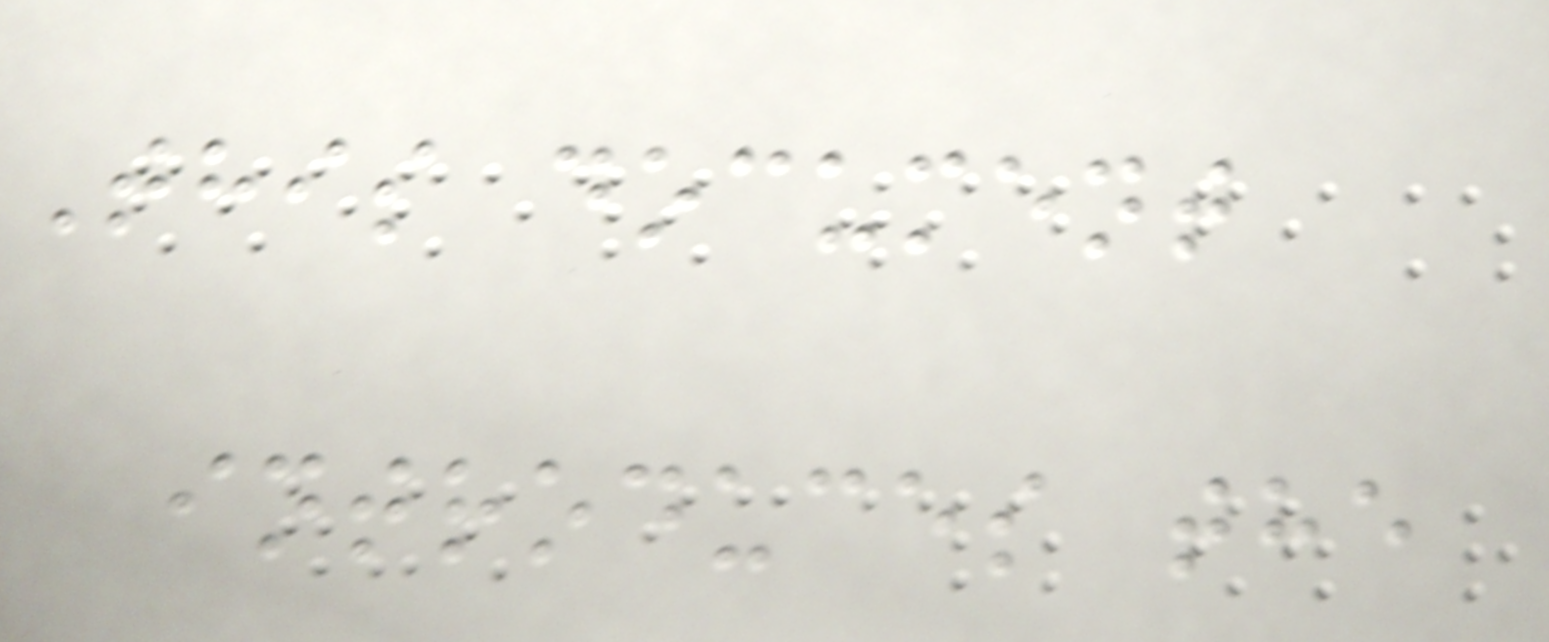This document
introduces the
